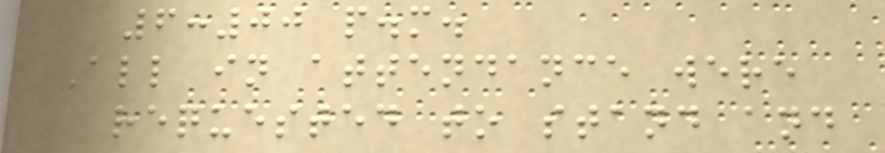6:00 p.m.
All in attendance were
requested to stand and
